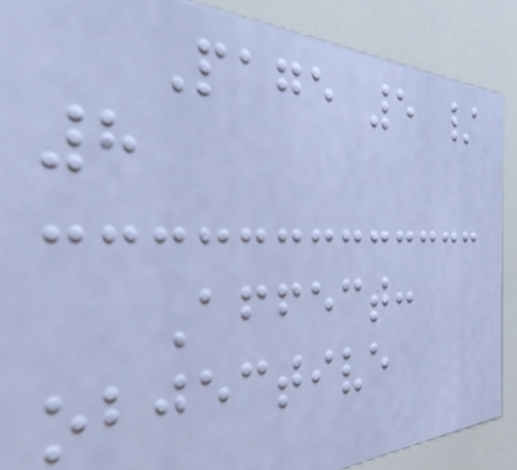Page 5 /
8
Affect:
objective
